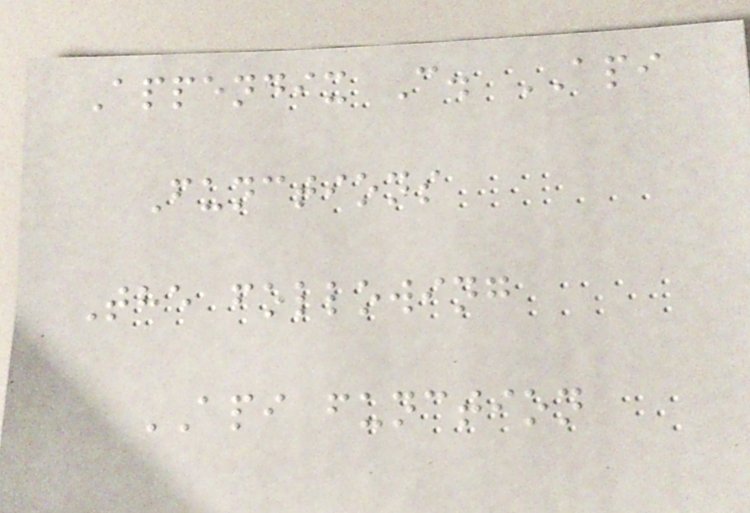Appendix C. API
Functions
The following
API function
